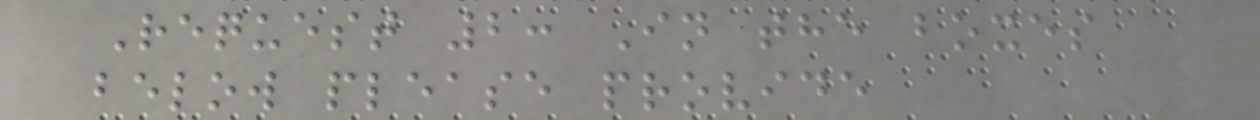Request 2: In the boxes
below please provide
